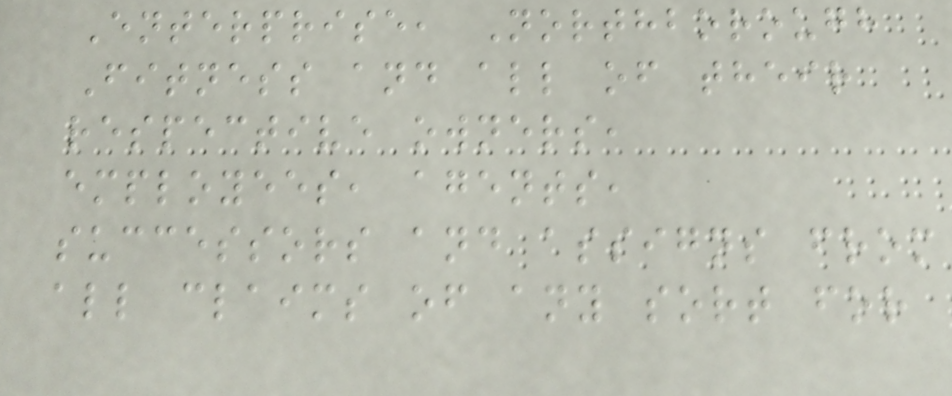Enterprise, Northborough
Fitness and all of their
respective owners,
employees, agents,
successors and assigns from
all claims of any sort for
